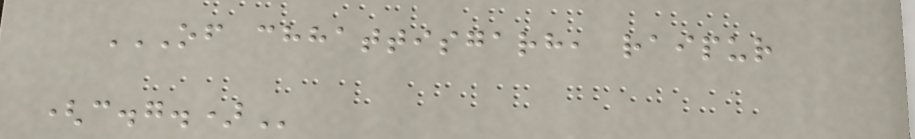OF CHHATTISGARH, RAIPUR
(C.G.)
